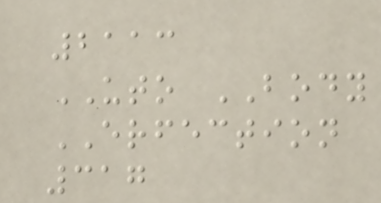2113
UTO BODY
ERFECTION
317
